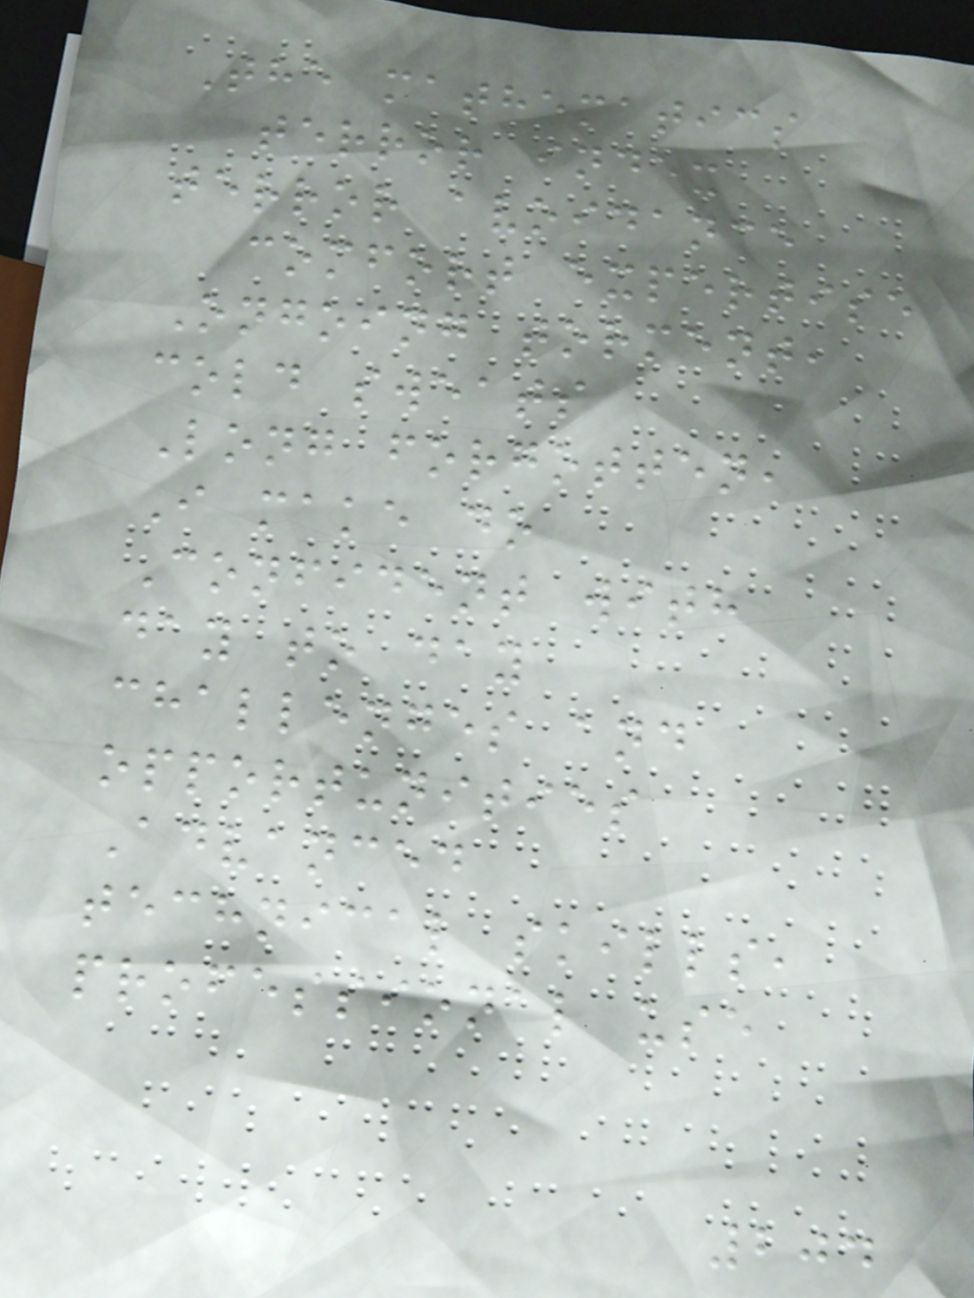The mathematics
terror index
terror avoidance
comfort expertise
Ongoing torment,
cold sweats
Long forgotten,
I make do
Confident with
day to day
challenges and
opportunities
Advanced
technical skills,
professional use
204
